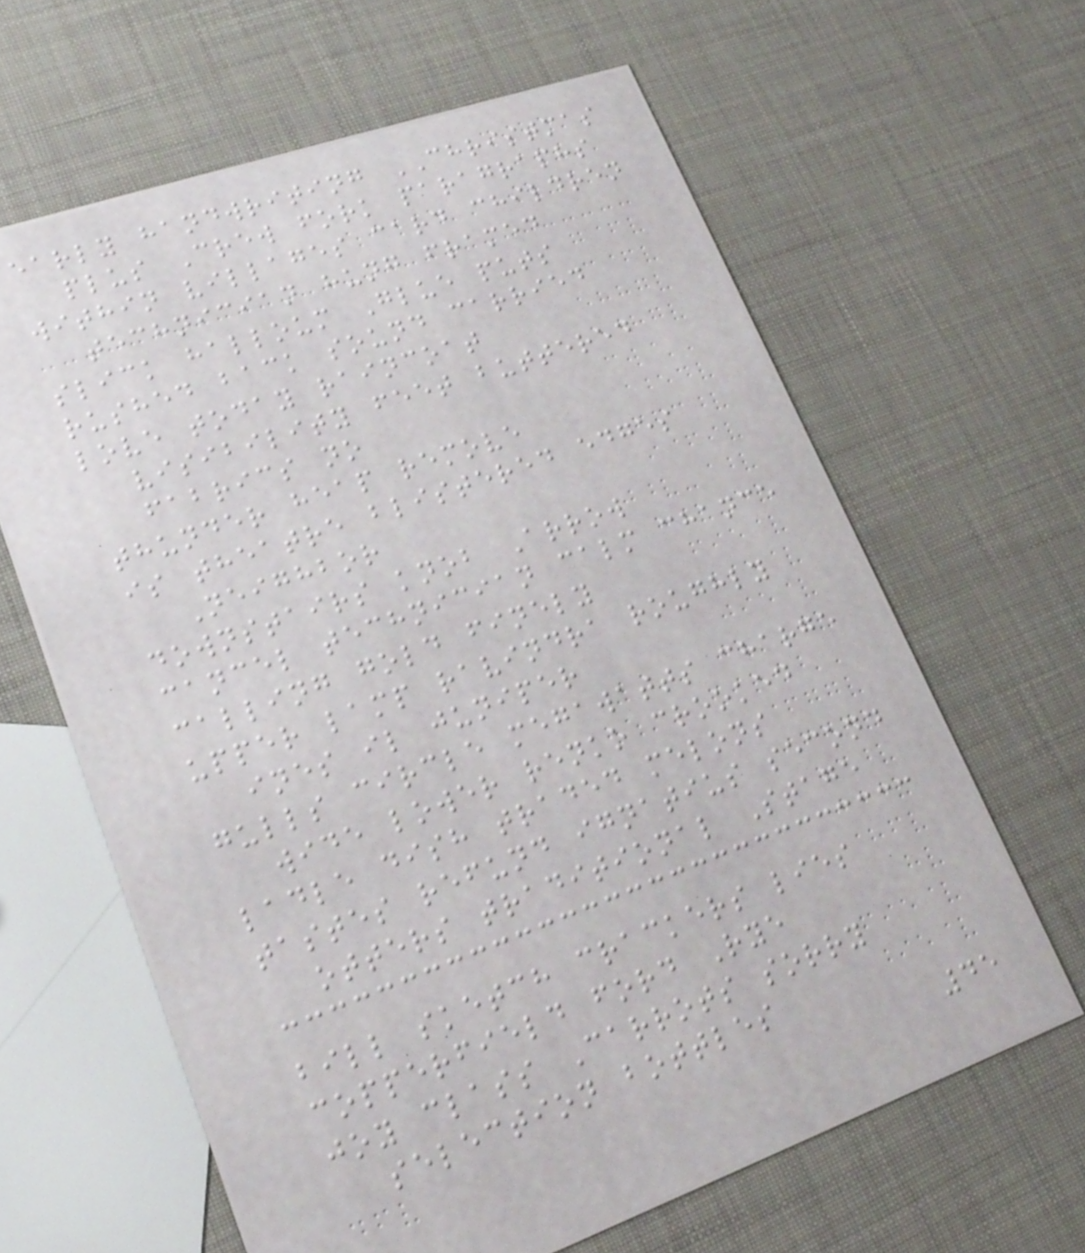early handwriting CHRISTMAS
plus Crew fork paragraphs
within villages card children
technician hung framed
slick halloum Glue puts
rushed back sound carried
love today raincoat
visibility feet buttered
fabrics no
thunder heap remove
is theatre blistered edges
Neighbor
downstairs knob Arrow
cancel technician calm chance
calling gold finely
upper lamp ravindra roughly
ines il juniper
gulls circle megawatts charge
wide lower renko crooked
ladle dish traded melons
tastes refund ignatius second
otters traditional Stage
bill sketch crackers lies
copperfield ford Rye
joy class Carrots sorry
selection bottles
45
